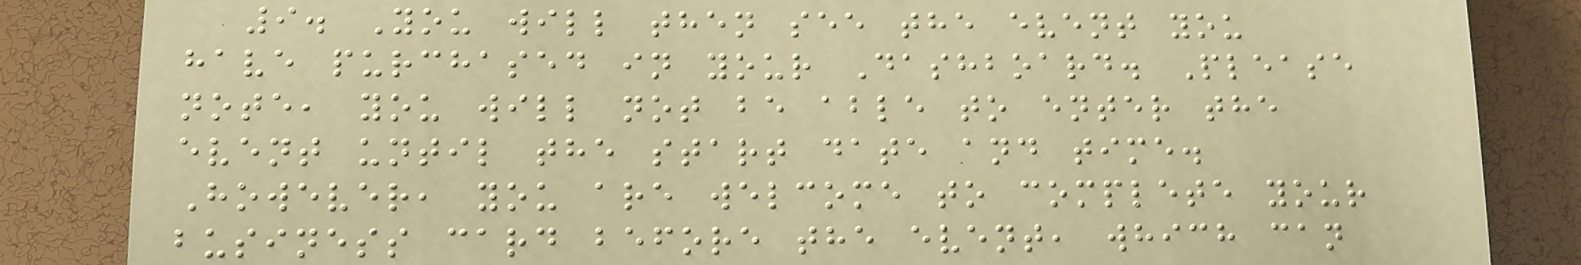9. You will then see the event you
have purchased in your Dashboard. Please
note, you will not be able to enter the
event until the start date and time.
However, you are welcome to complete your
business card before the event, which can
